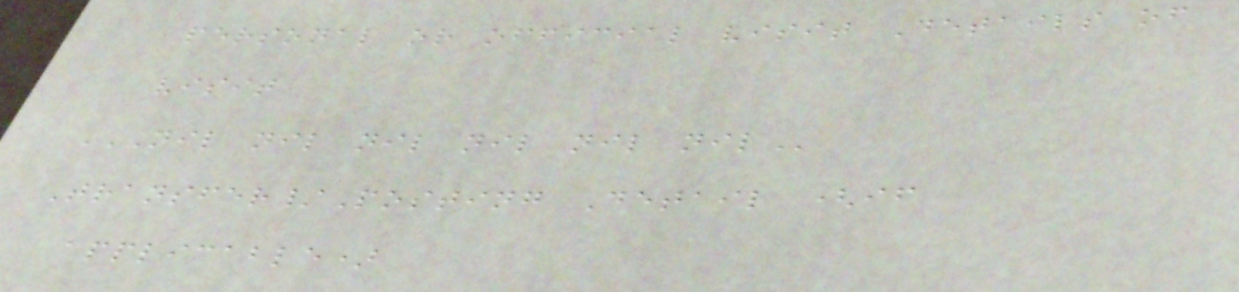personal or official visit Details of
visit
NIL NIL NIL NIL NIL NIL
Transfer/Posting Detail (if
applicable)
